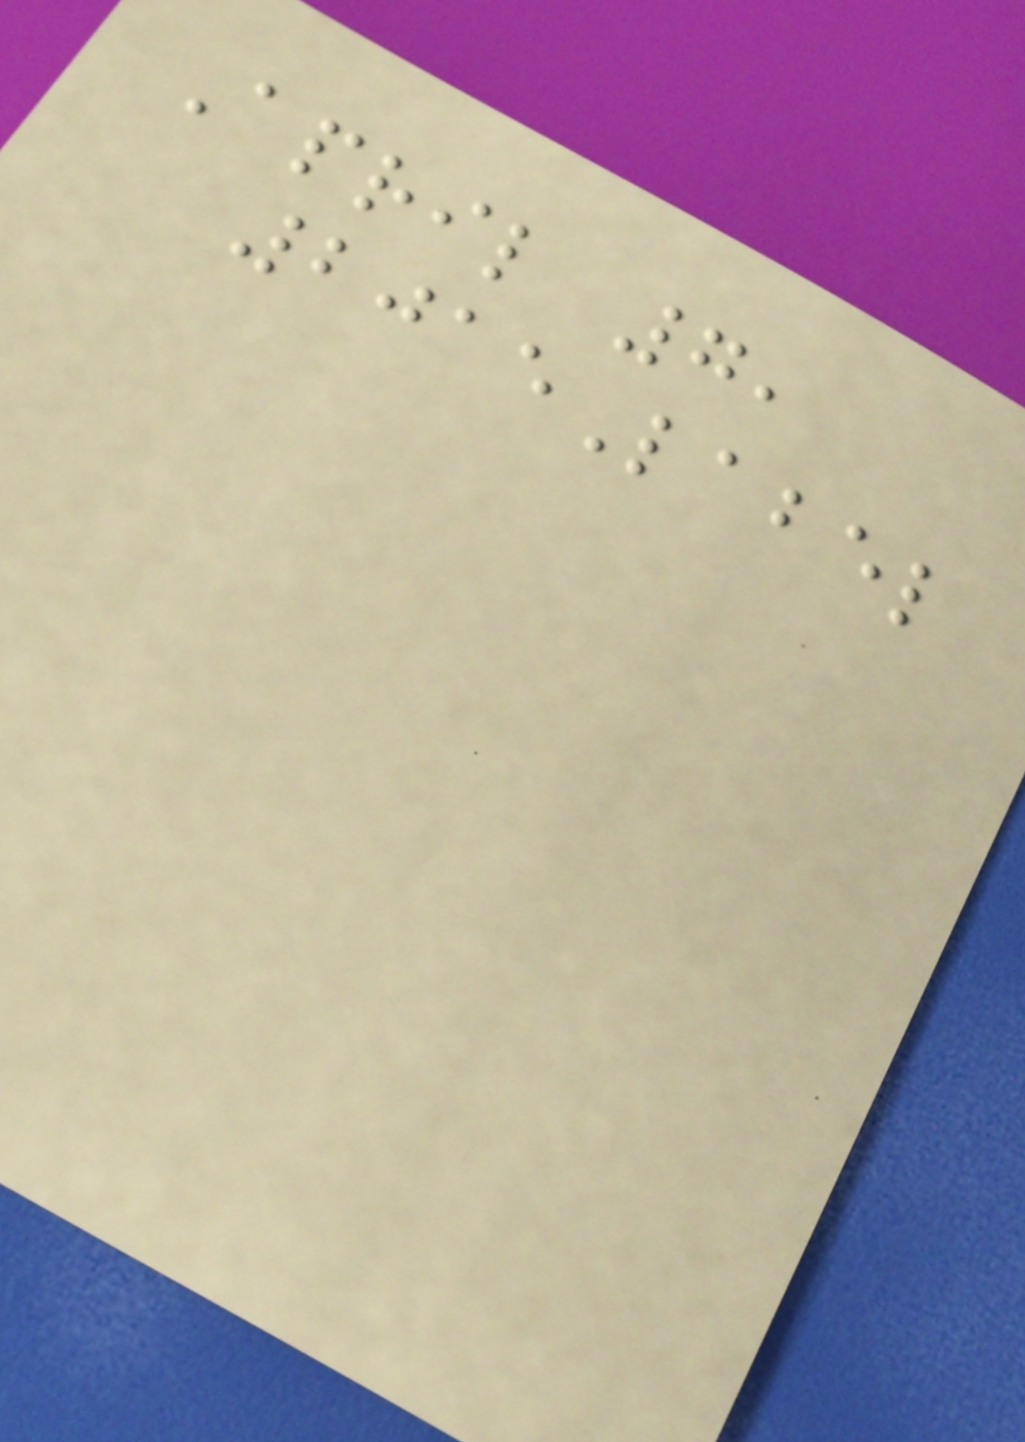April 7,
2015Label
